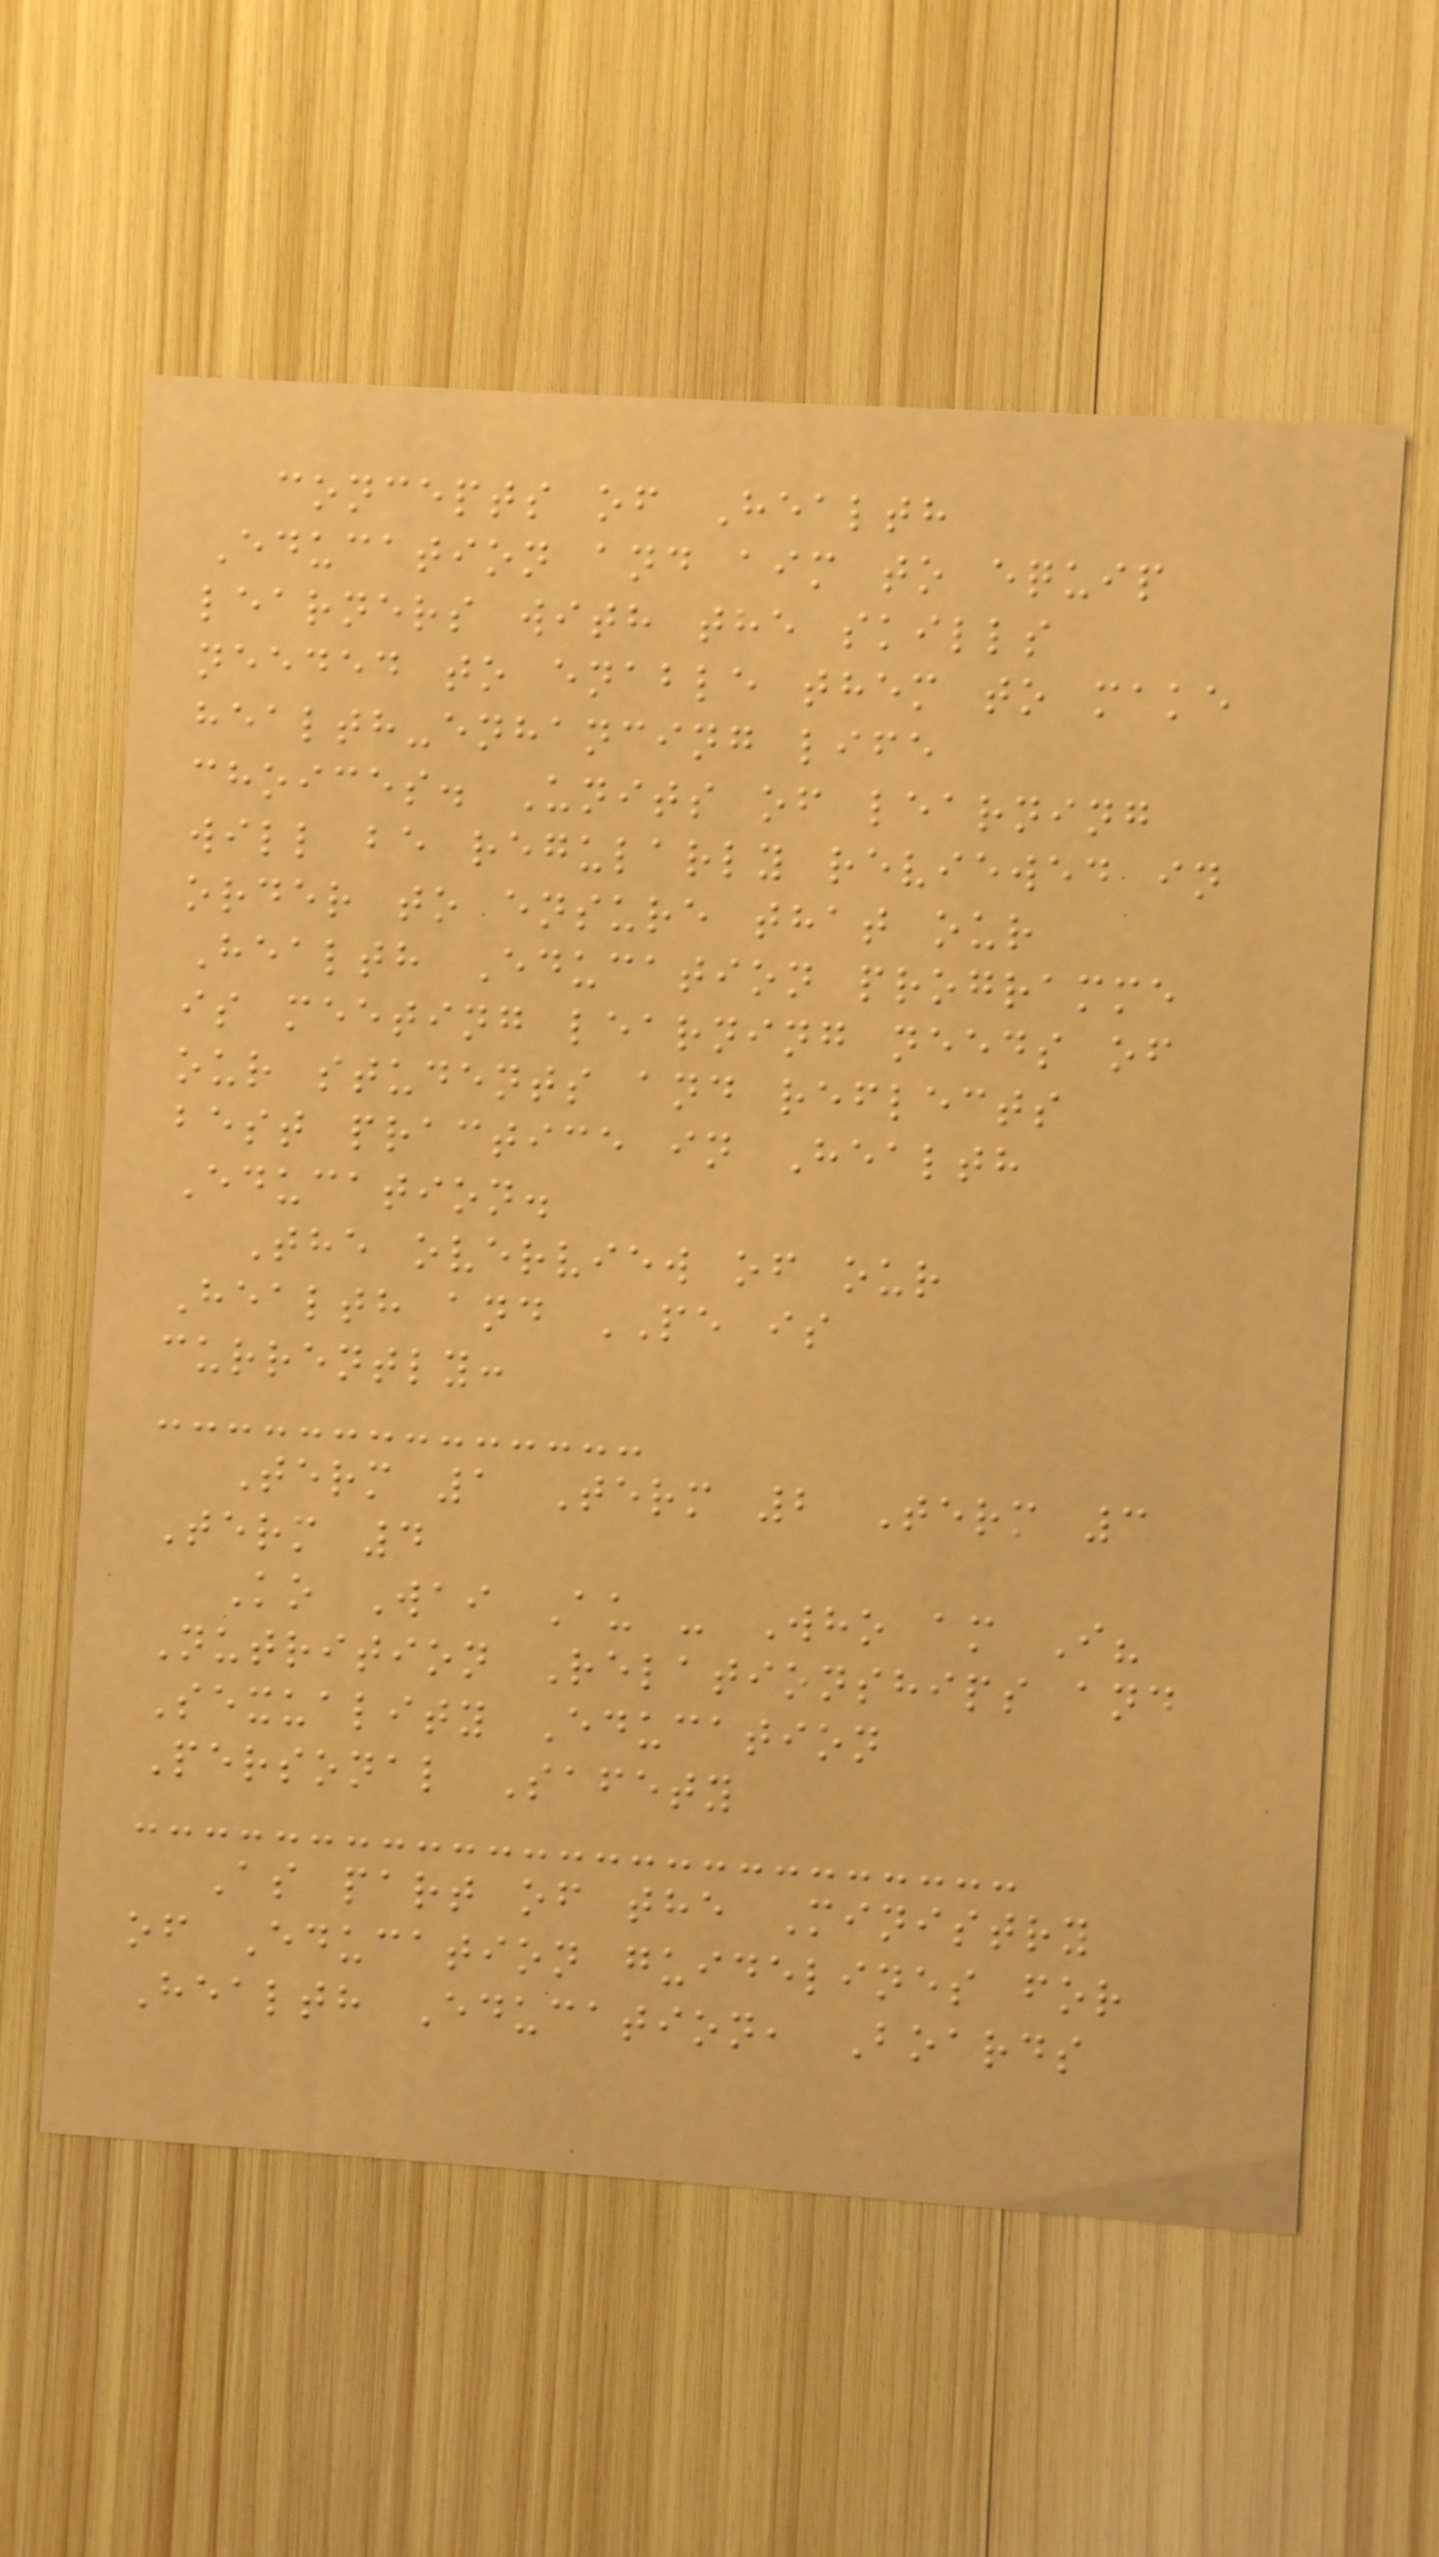concepts of Health
Education and aim to equip
learners with the skills
needed to enable them to make
health-enhancing life
choices. Units of learning
will be regularly reviewed in
order to ensure that our
Health Education programme
is meeting learning needs of
our students and reflects
best practice in Health
Education.
The overview of our
Health and PE is
currently:
Term 1 Term 2 Term 3
Term 4
Ko Wai Au - Who am I?
Nutrition Relationships and
Sexuality Education
Personal Safety
As part of the Ministry
of Education guidelines for
Health Education, Boards
